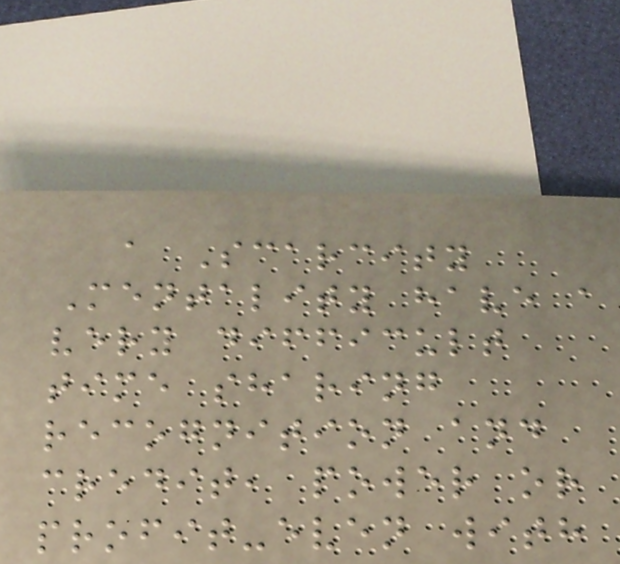a Scarcity
Mentality have a
very difficult
time sharing
recognition and
credit, power or
profit-even with
